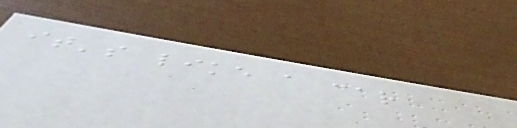it's like a car
